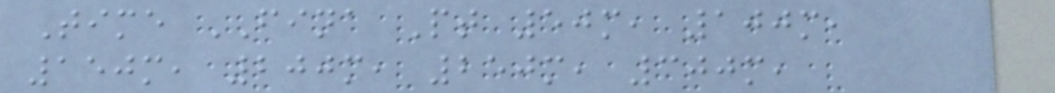Time FINA Pt 50m, 100m,
150m, 200m, 250m, 300m,
